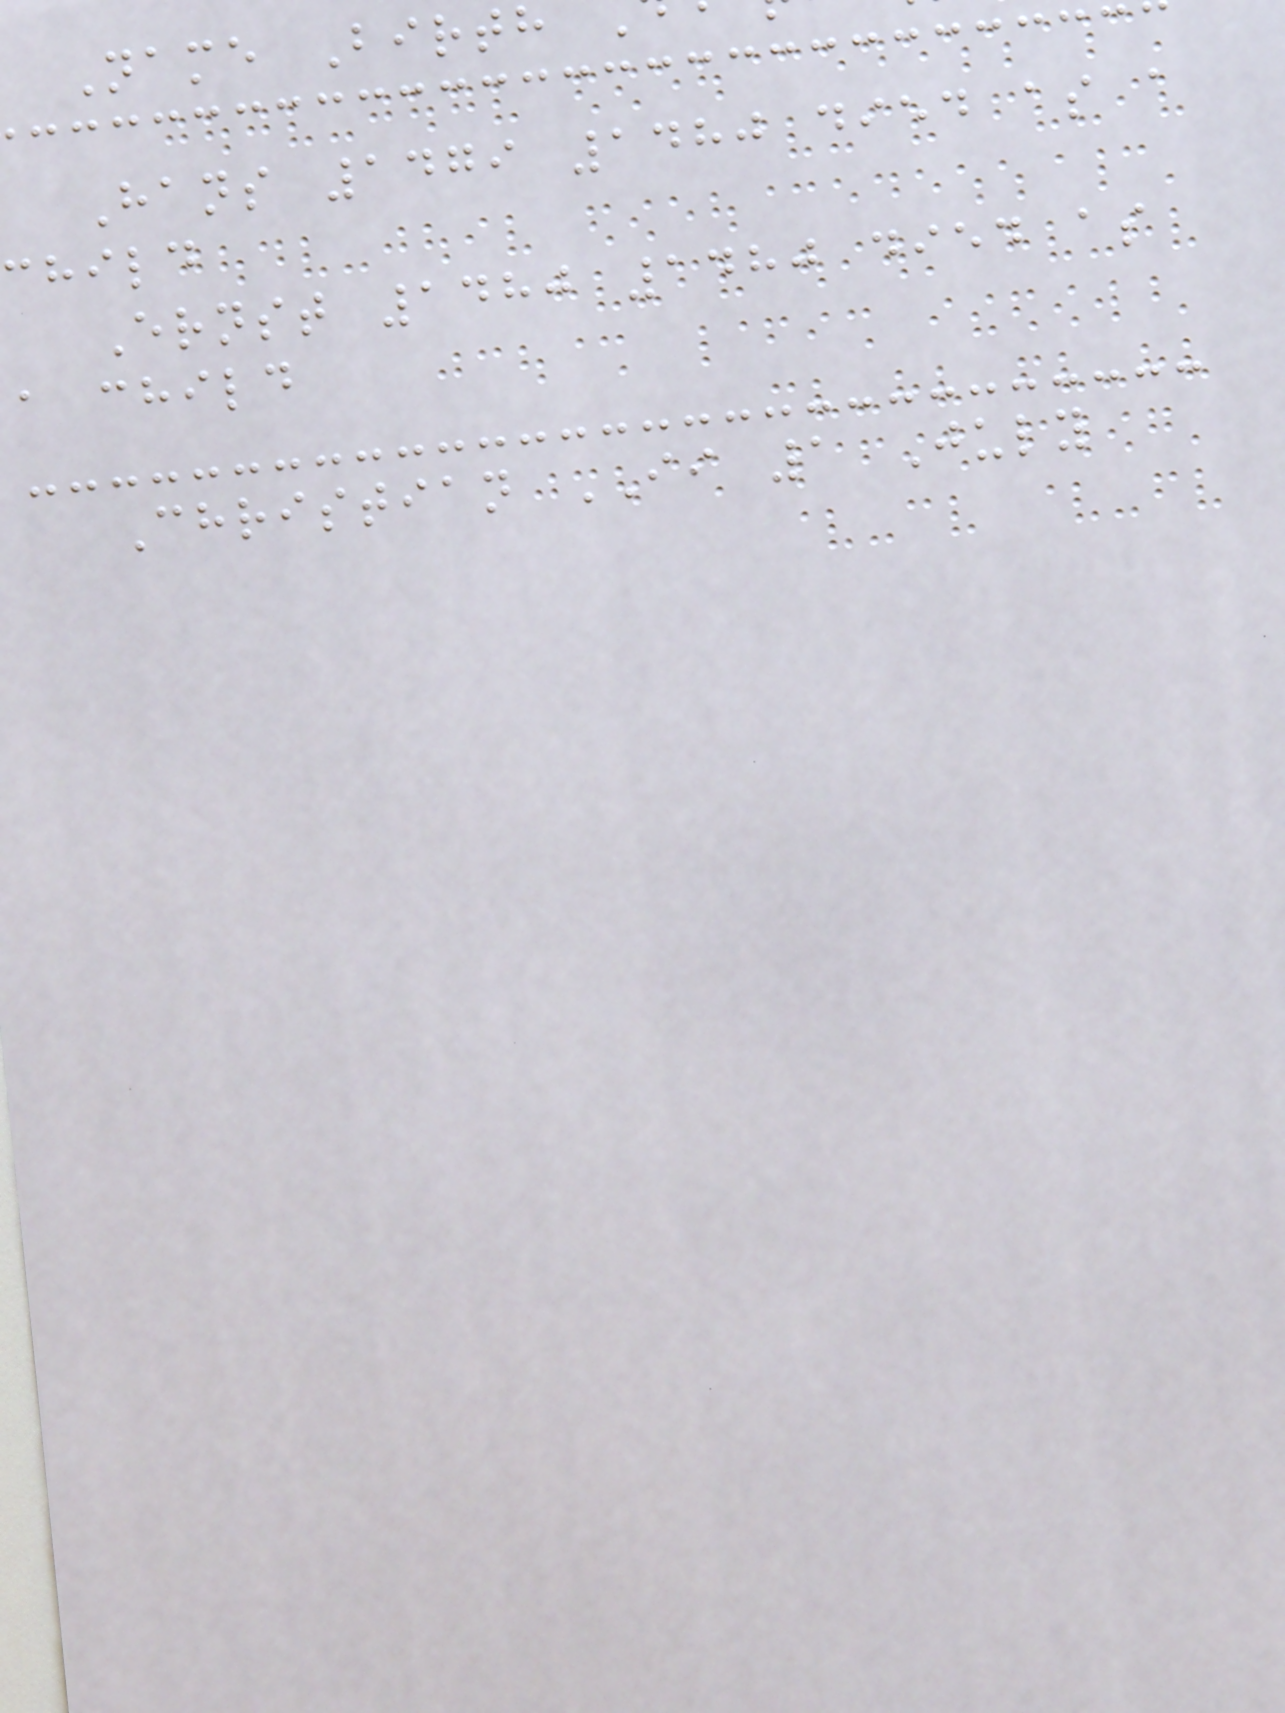Name Birth
Hans 1479 1480 died as a
child
Ernst 1480 1480 died as
a child
Christian II 1 July
